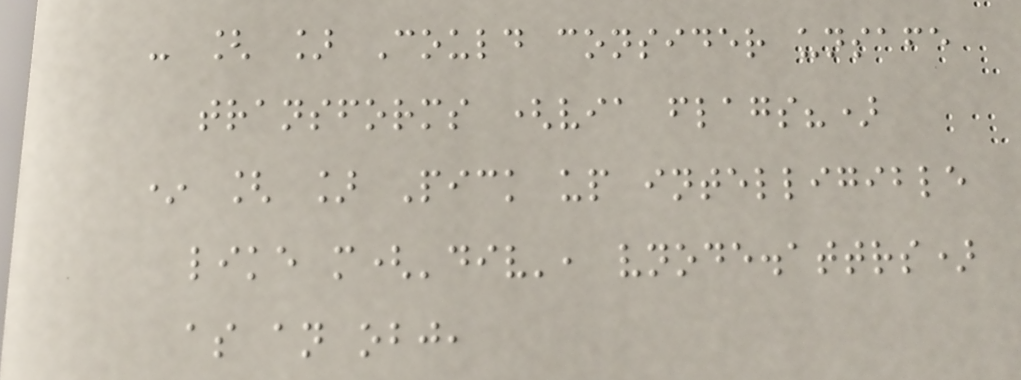- [ ] Could consider unsafe
transforms (via flags?)
* [ ] Pick up intelligible
like m('div', vnode.attrs)
as an obj,
